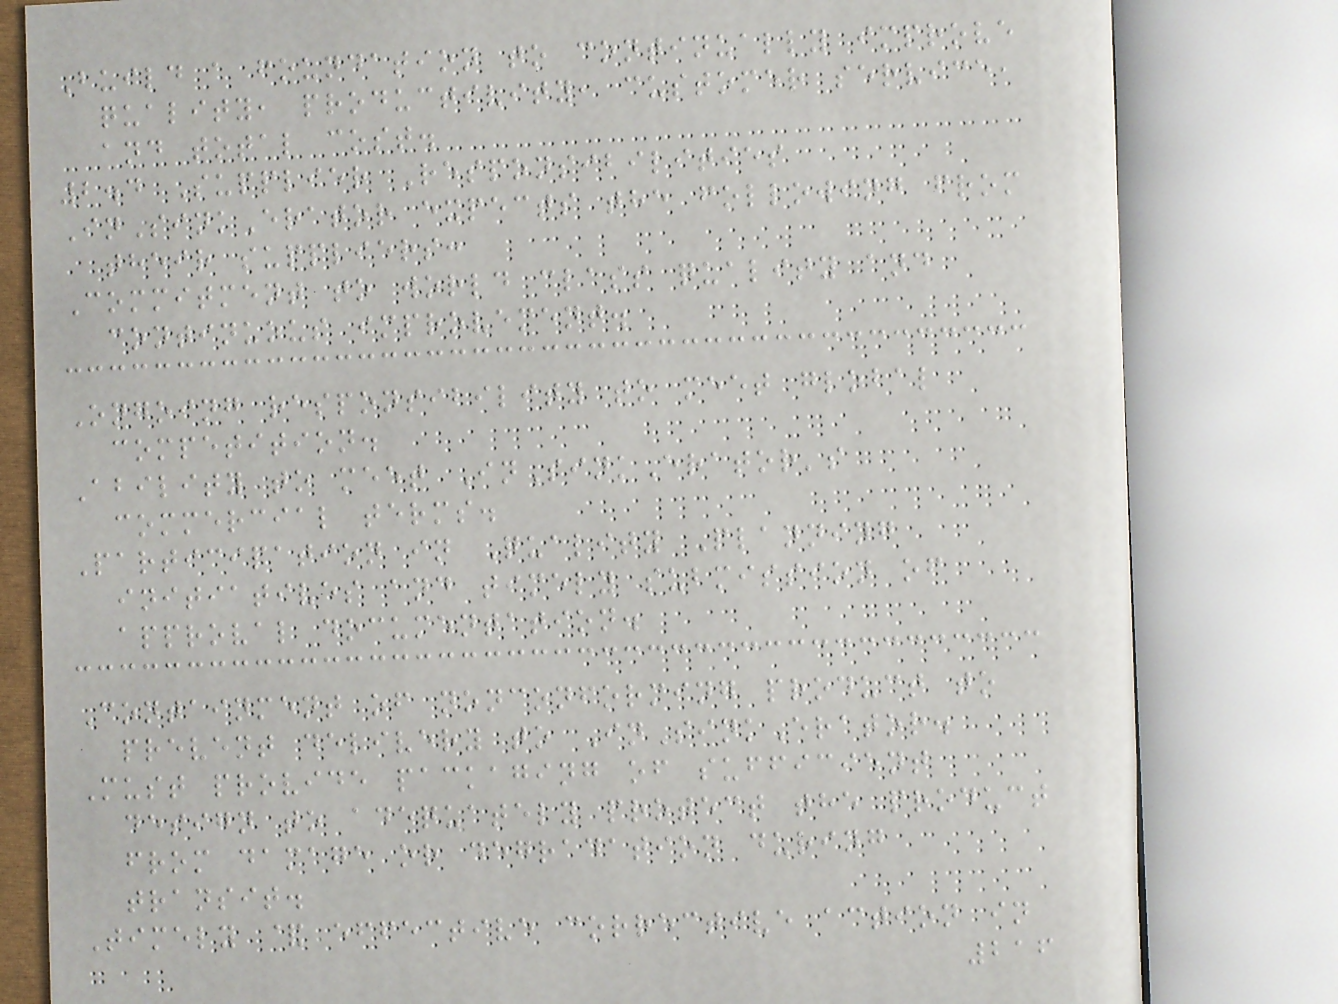Build a foundation to continually improve
quality, productivity, customer service,
and total cost.
2.4 Supplier Responsibilities
InSinkErator expects the following from
their suppliers:
Commitment to world class quality and
continuous improvement.
Ongoing responsibility to meet global
competition.
Ability to meet InSinkErator's
commercial terms.
Participation in Quality Planning
initiatives and timely submission of
approval documentation.
Containment of nonconforming product to
prevent delivery to InSinkErator.
Must provide packaging of sufficient
design to adequately protect the product
from damage or degradation during
transit.
Timely & effective corrective action in
216
